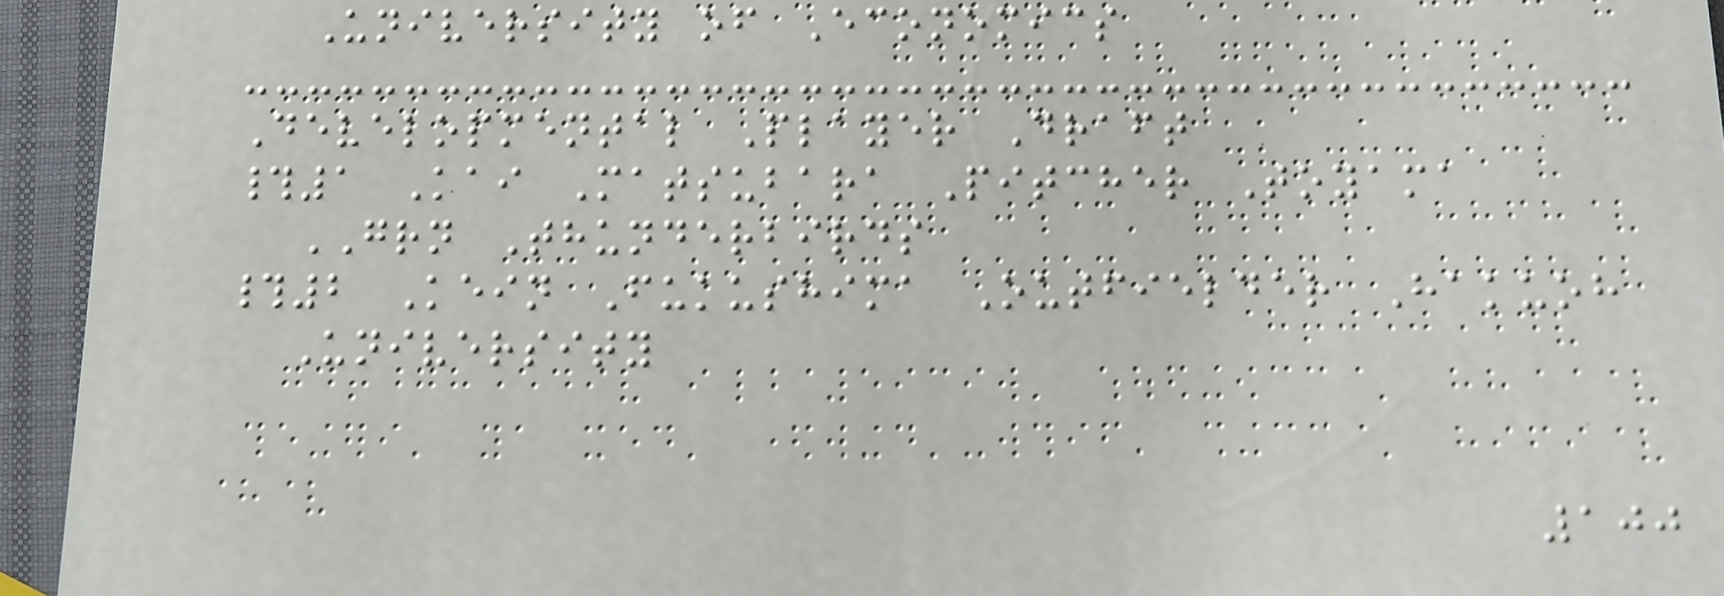University of Economics
Developmental Player Draft
#1 Kai Matsubara Pitcher Toyama
GRN Thunderbirds
#2 Kein Fukushima Outfielder Hakuoh
University
100
